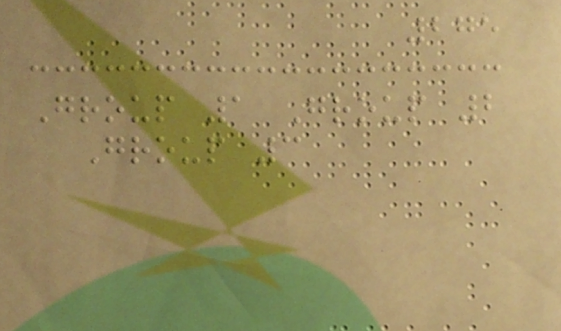275
Group 1 Group 2
Group 3
